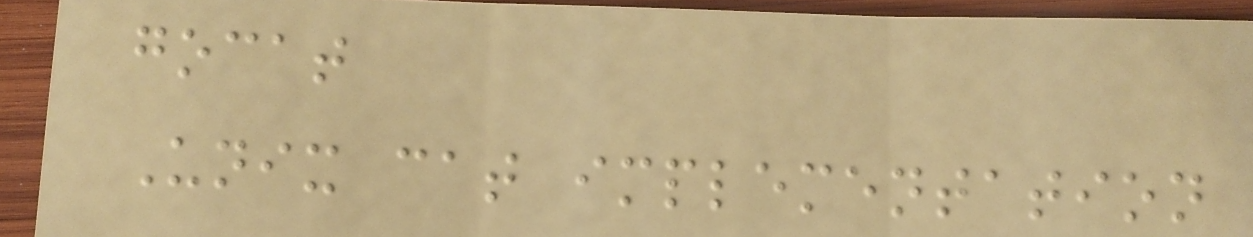gocat
Unix cat implementation
